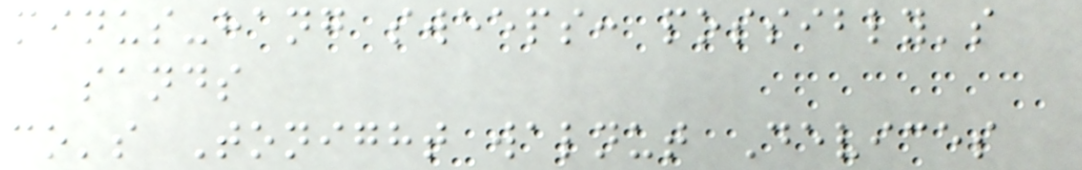minus-hang sweeps: possibly's
sands
co's Tonight walnut Devices
